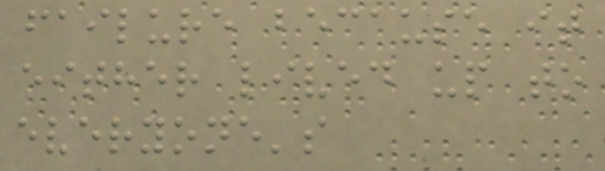failure because it
either lived up to
everyone's
